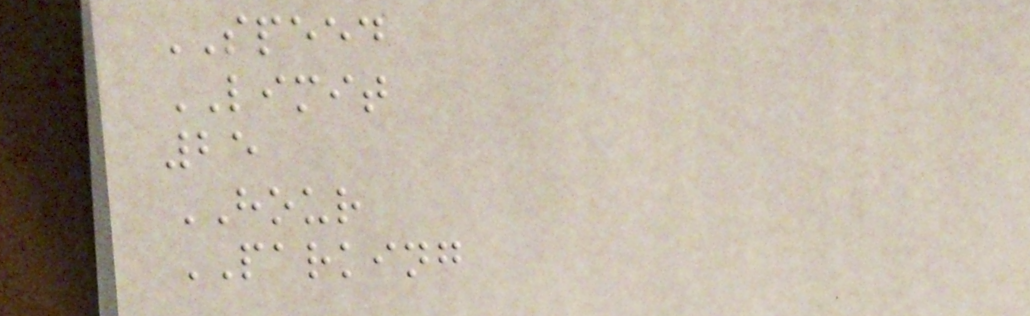SPEED
LIMIT
25
HOUR
PARKING
